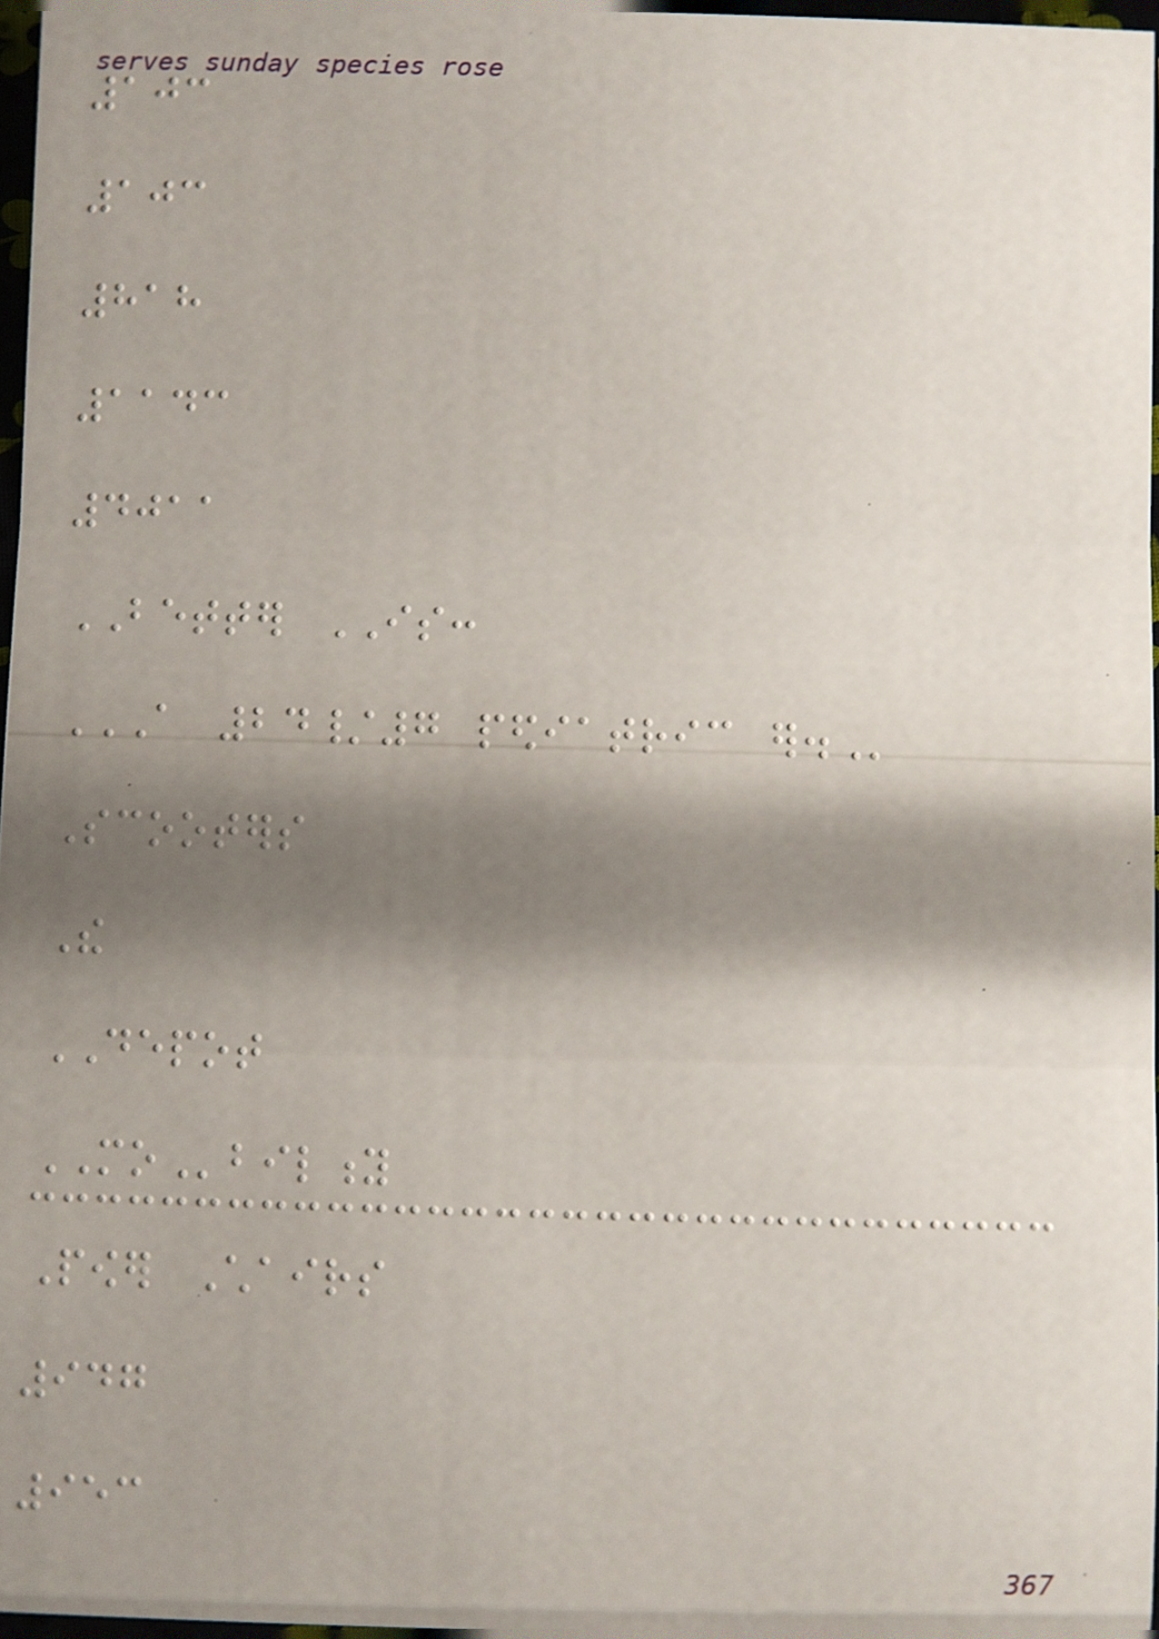103
103
818
1143
4011
BETTER IS:
A 24/7 PEDIATRIC ER.
Scooters
The
DEPOT
MObility
Power Chairs
947
953
